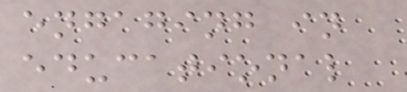engaging in
educational
